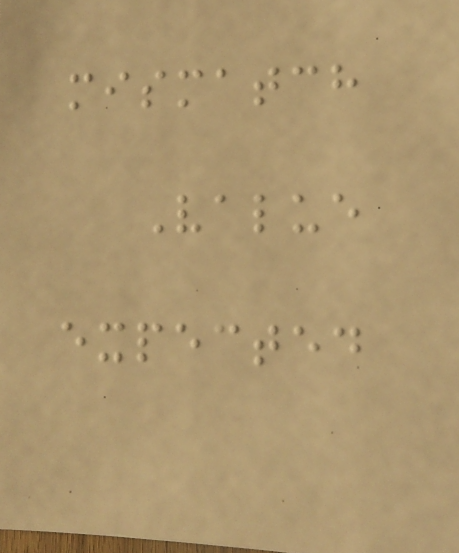mismatch
Value
expected
